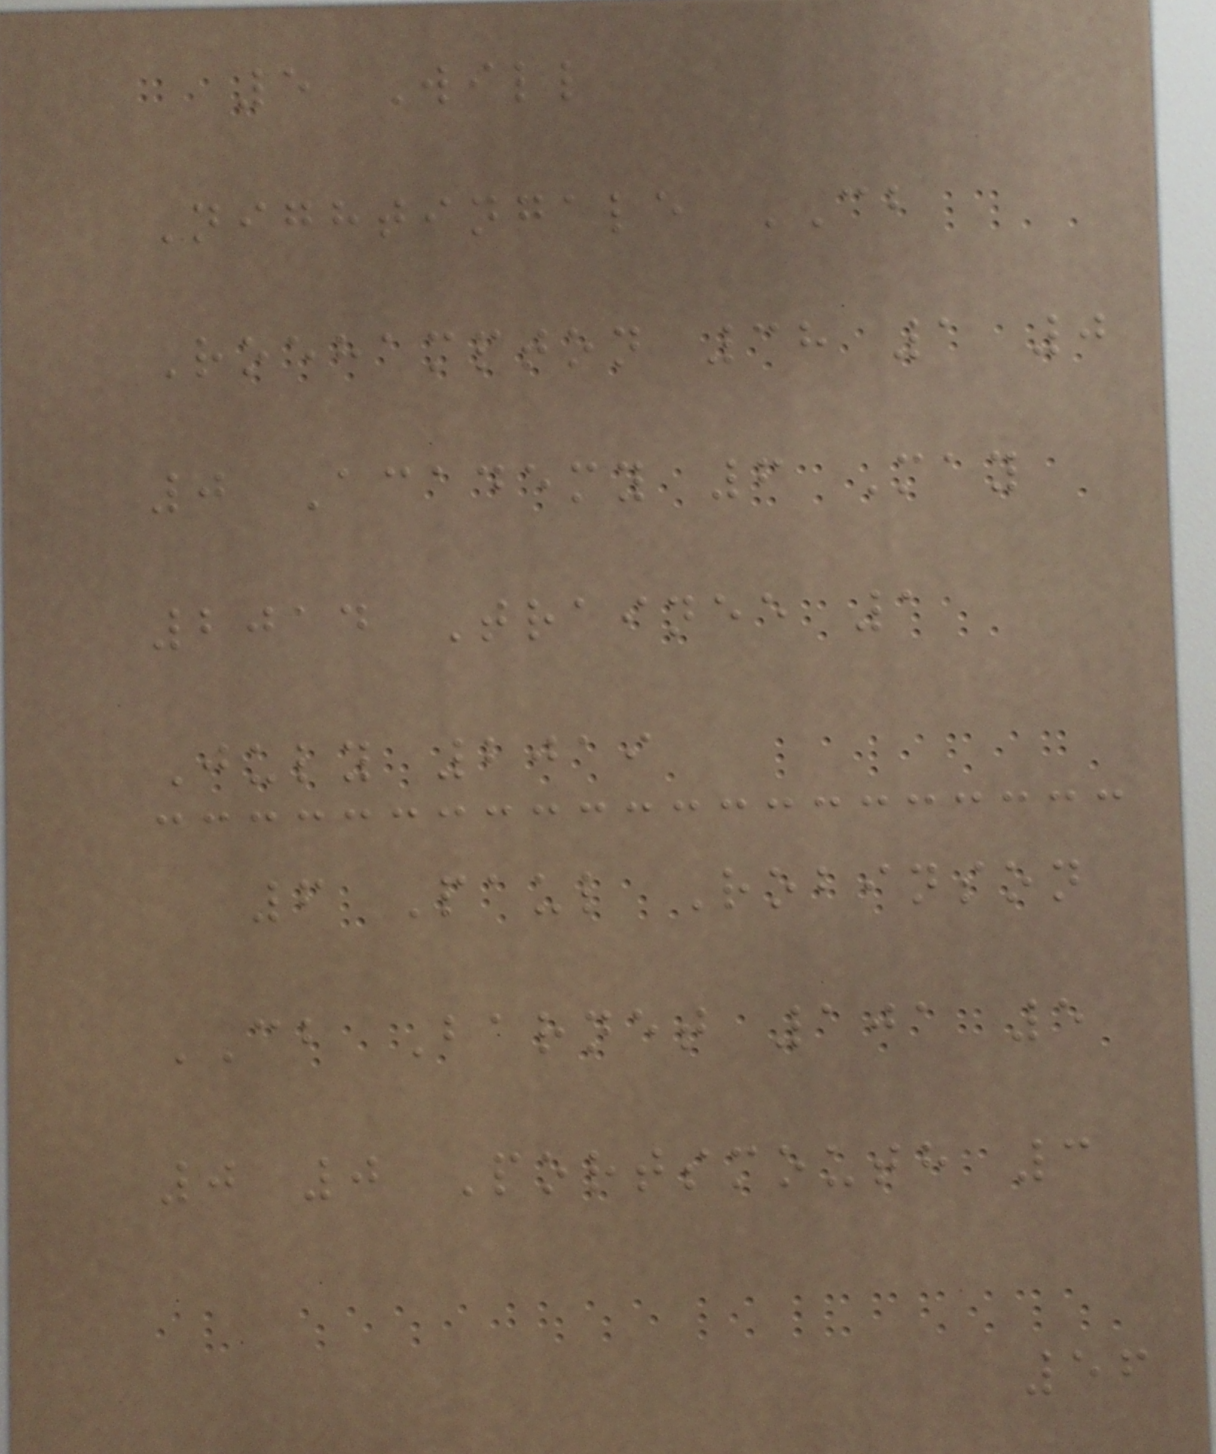5 Will
Nightingale CB
Roehampton 38 1 0
0 Academy 6 May
2014 Trainee 1
July 2019
6 Paul Robinson
CB Barnet 101 5
0 0 Portsmouth 3
56
